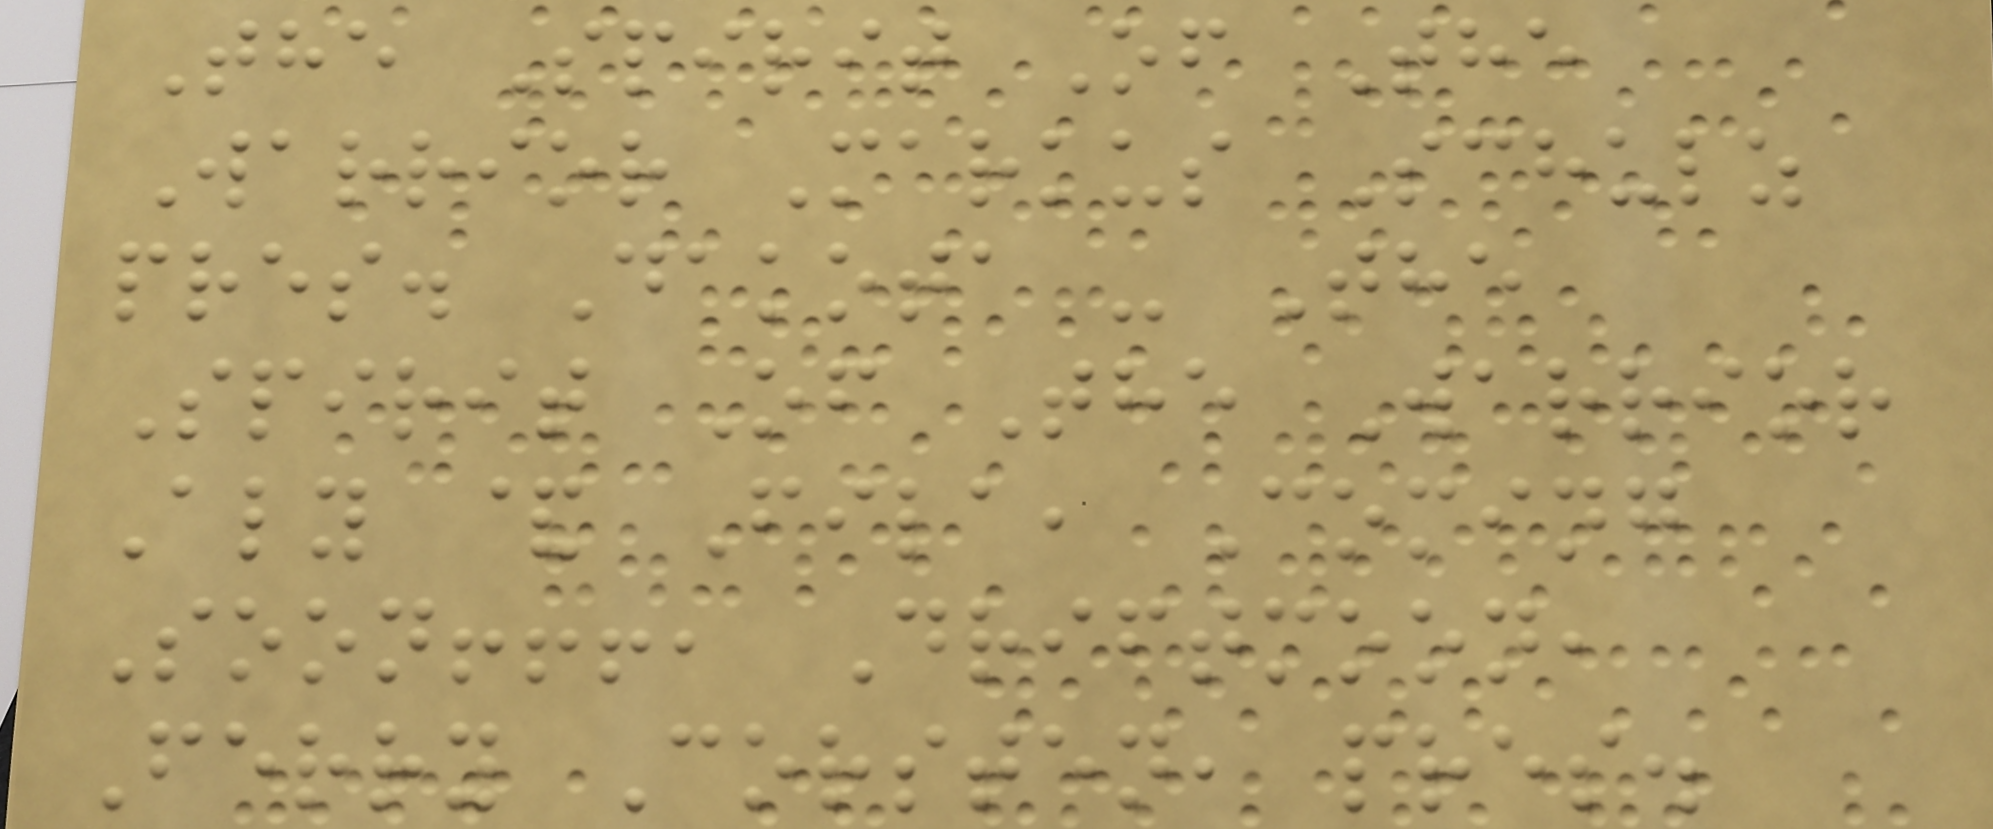The Spirit Of The
Warrior Markus Schulz
pres. Dakota - The
Spirit Of The Warrior
Aly & Fila, Coming
Soon!!!, Driftmoon,
Ferry Corsten, pres.
